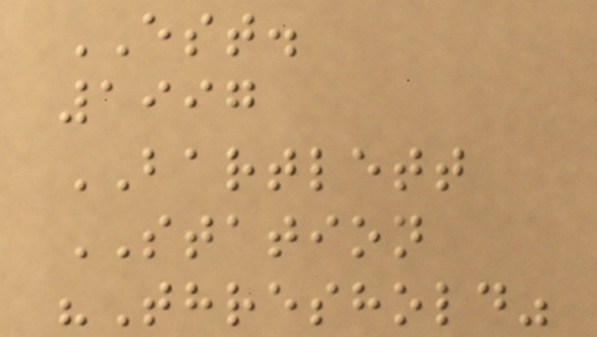EST.
1997
BARTLETT
STATION
"Threshold"
